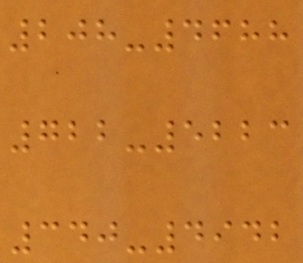208-4688
722-5223
340-4942
